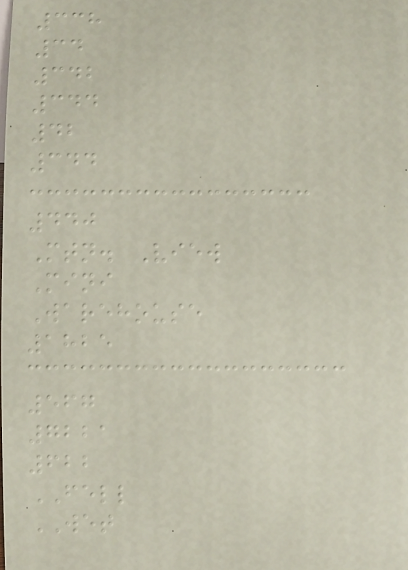338
34
342
344
42
344
440
Mtn. View
Mini
Warehouse
1825
567
7221
622
FELL
WET
